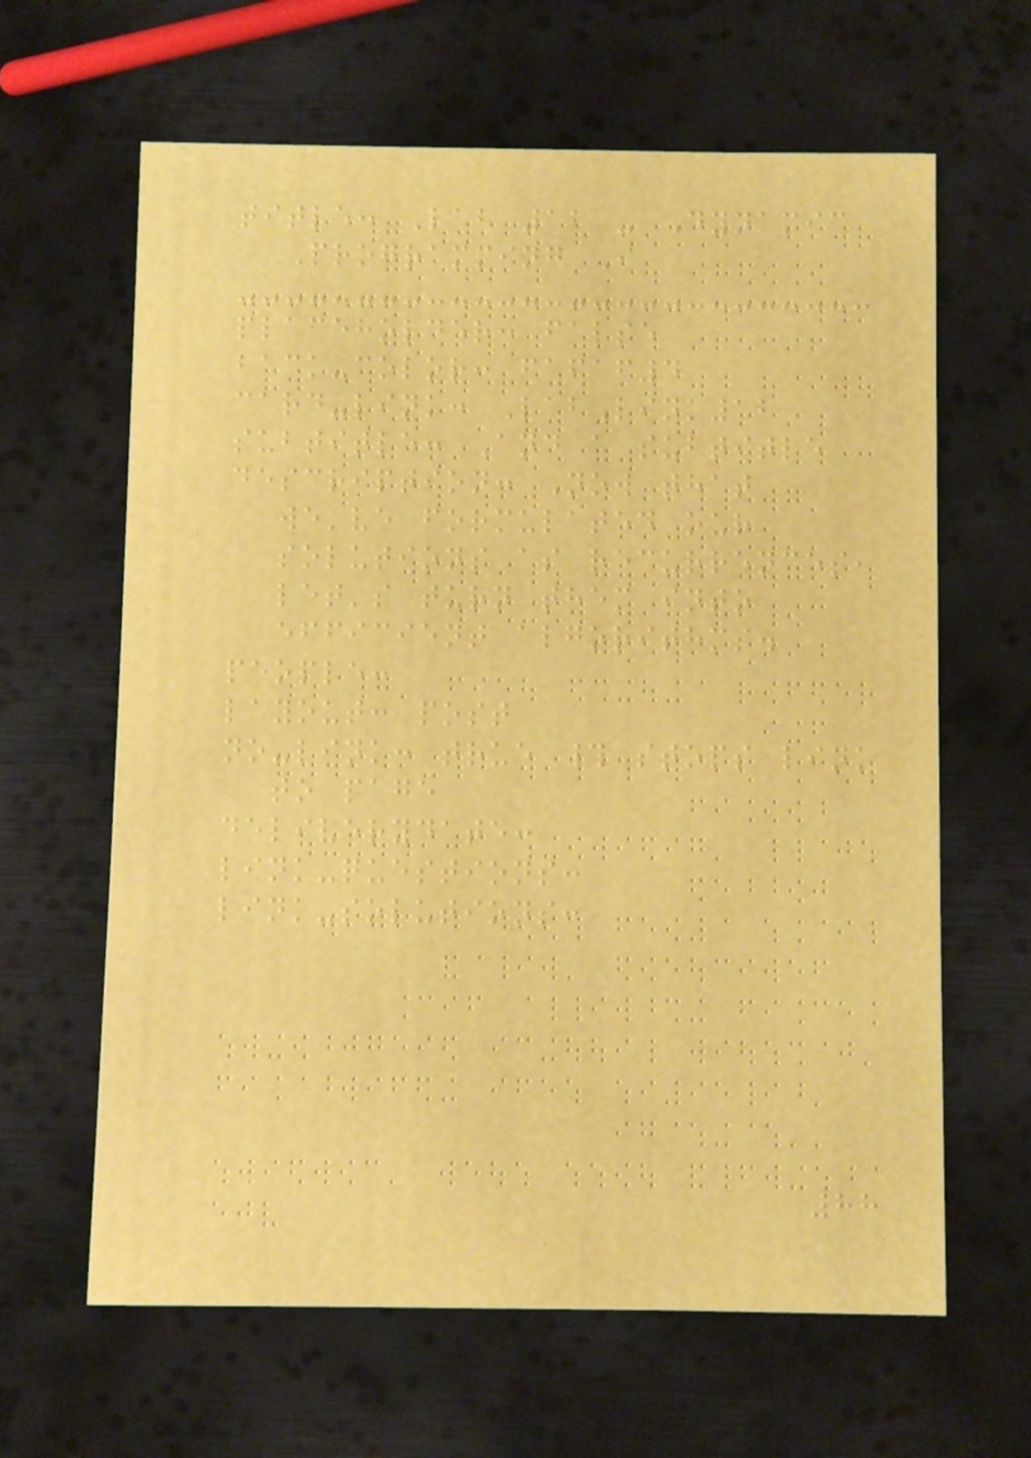title: Lab 12 - Dynamic
Programming I
placeholder: false
back-color: fafaf4
card-link: LabLink12
subtitle: And a subtitle
description: Now that
we've formulated our
solutions as recurrences,
let's turn them into
efficient algorithms.
people:
layout: post
no-link: true # stops link
to page
deliverydate:
link-questions:
link-solutions:
88
